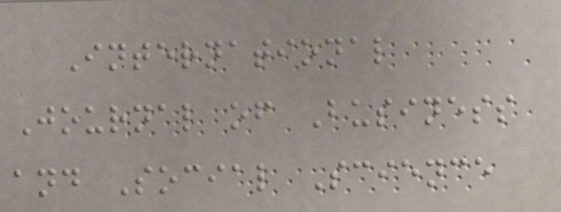International
Journal of Business
and Social Science
